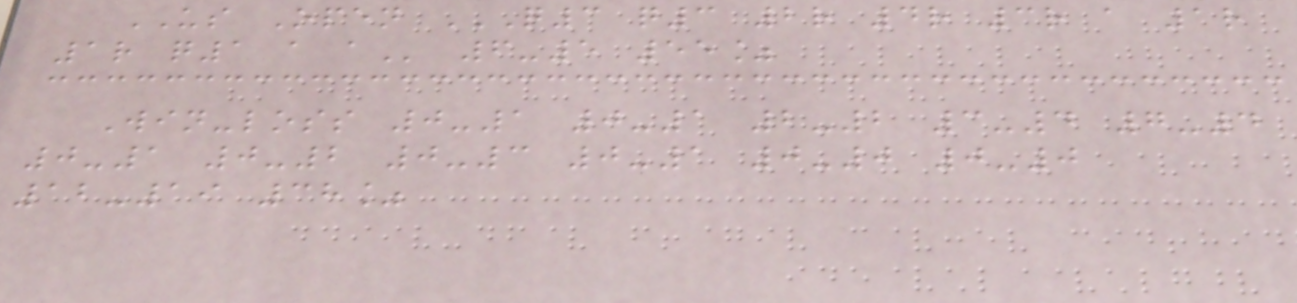US Open Q3 Q3 2R 4R 3R A 1R
1R Q1 A A 6-5 55%
Win-loss 0-1 0-1 2-2 3-4 7-4
0-1 0-2 0-3 0-1 0-0 0-0
12-19 38%
